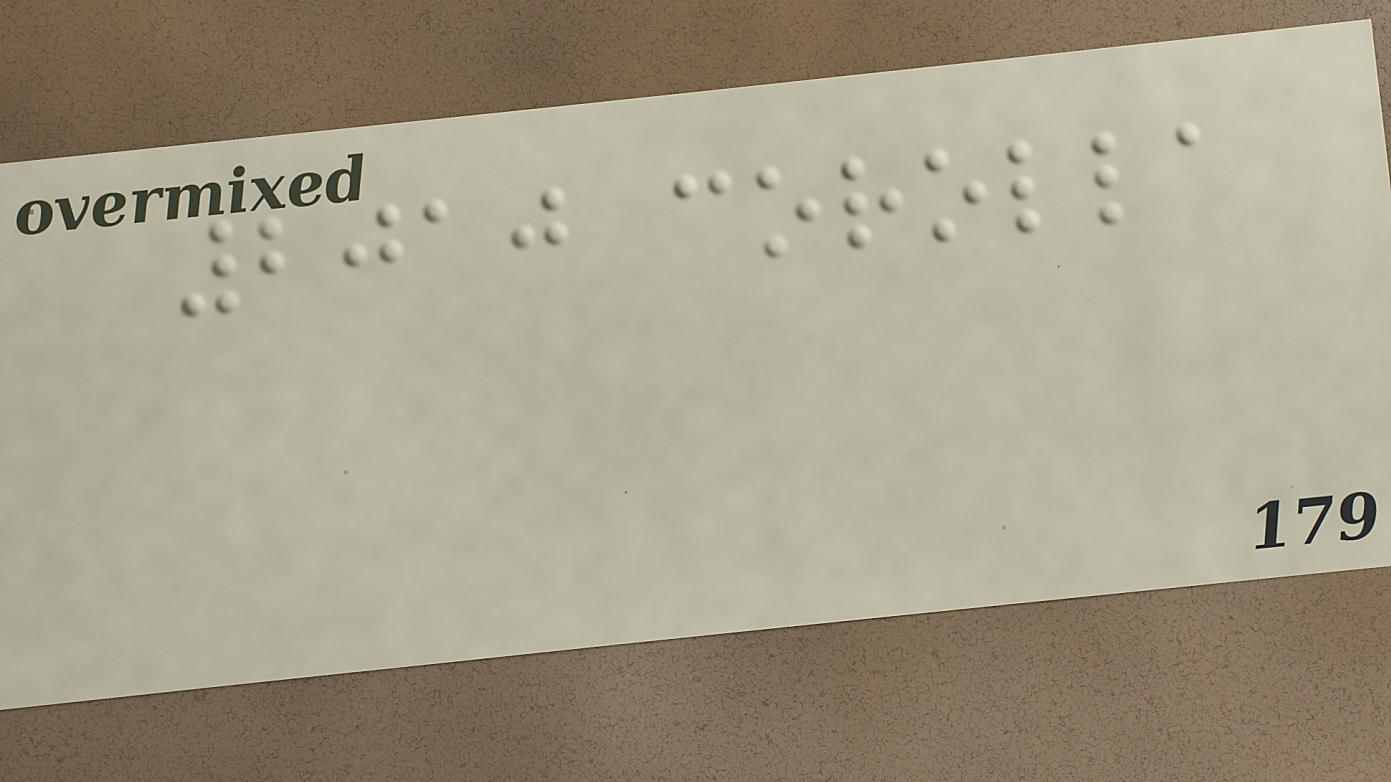2010 corolla
